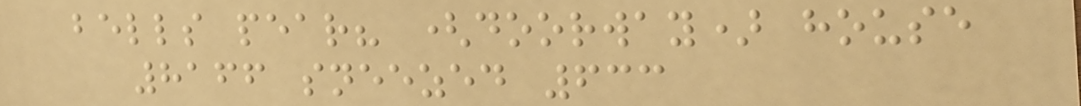bells pear? (doorway) house
8166 sneezed 633
